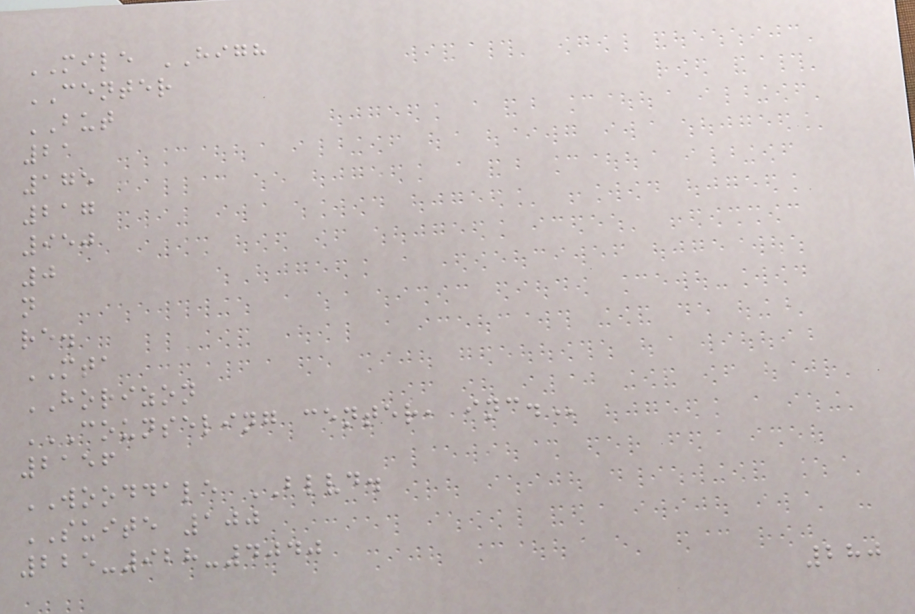MILE HIGH
CENTER
BUT
21
175
217
950
0
n
re.
MTA
HORIZON
COUNSELING CENTER, INC.
2156
WOODDALE BLVD.
SUITE 100
225-928-4040
280
